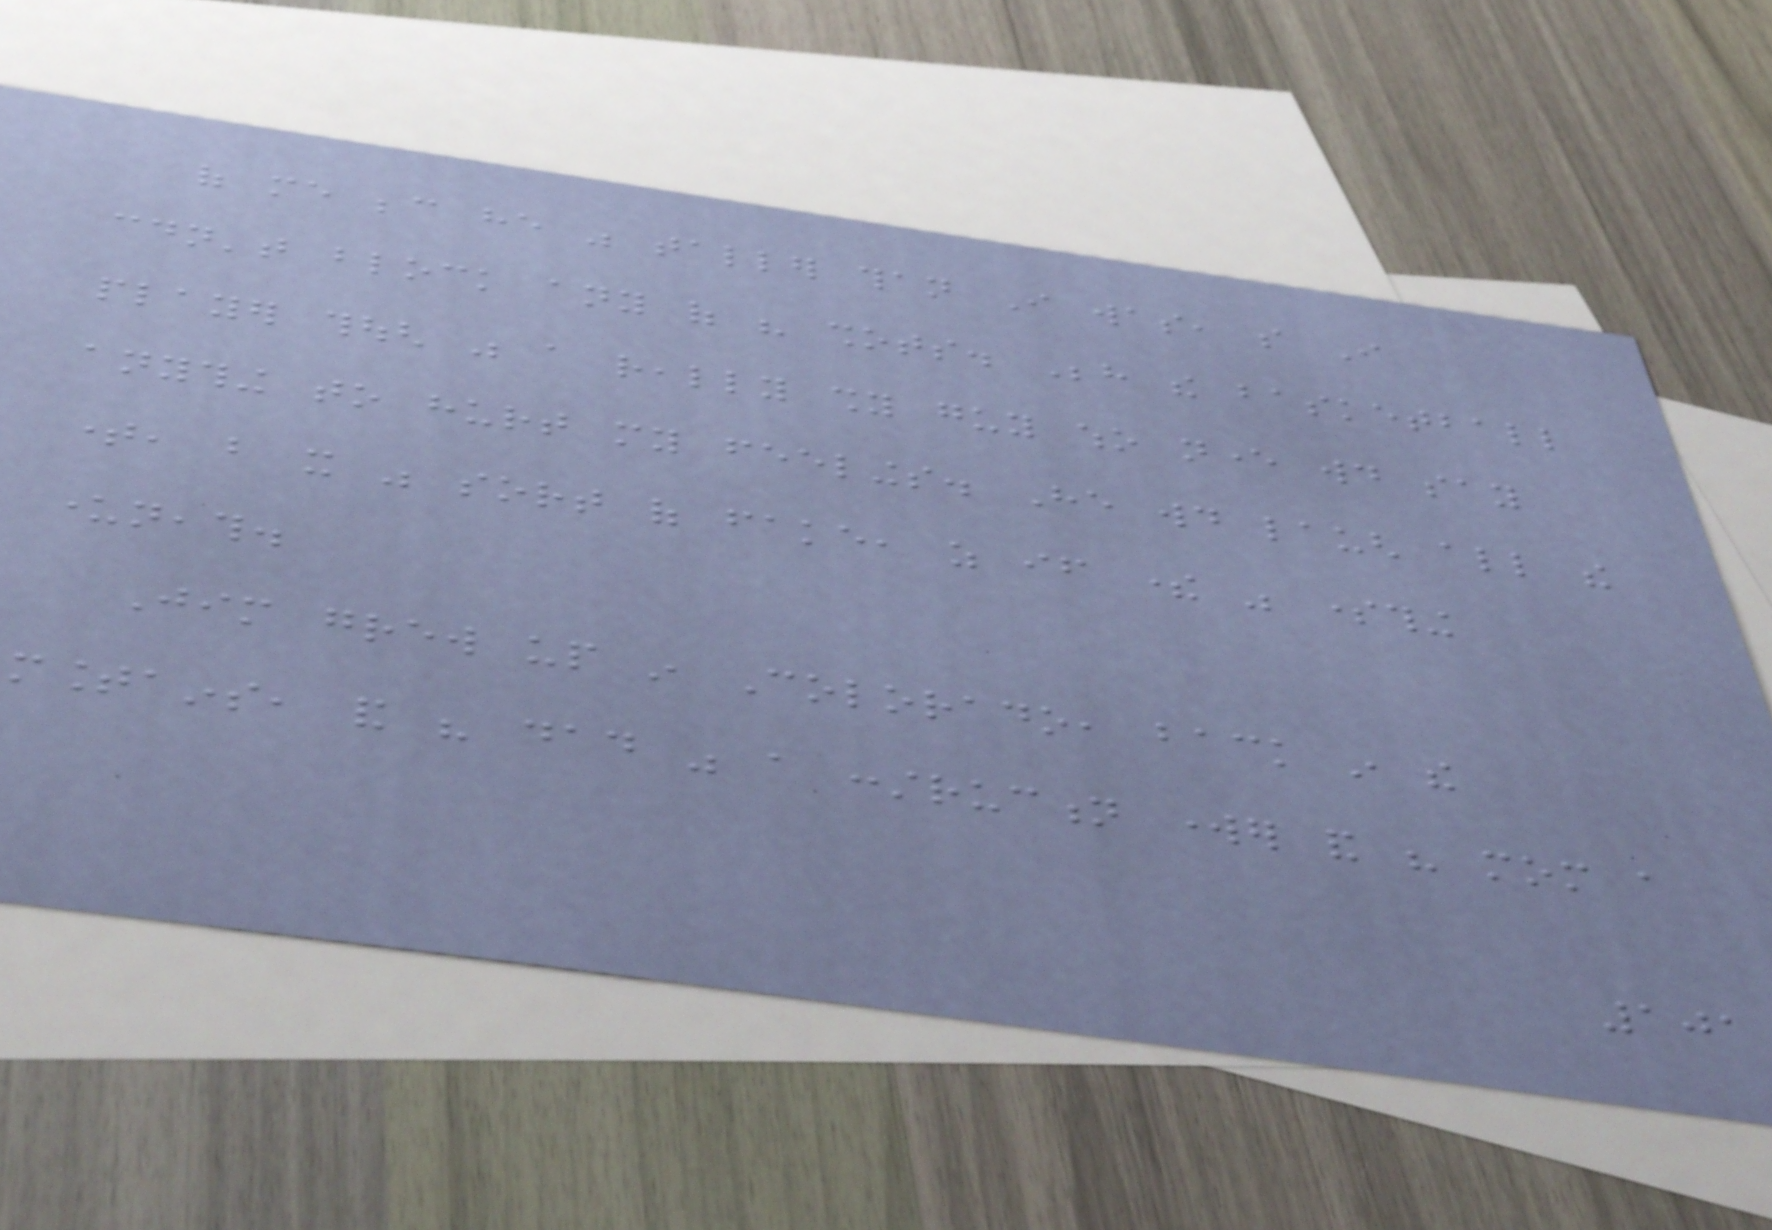of me because he was taller than I was, so I
couldn't block any of his shots. Behind the basketball
player though was a really shy guy who never would say
anything to hurt my feelings. He would laugh all the
time, but it was sort of fake, as if there was something
underneath.
Jim grew up in Colorado, back in the
mountains, and his dad was a construction worker and his mom a
101
